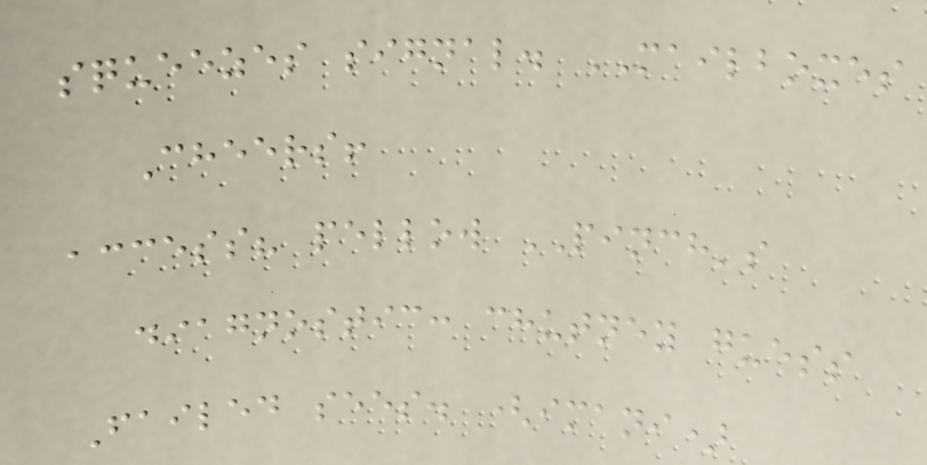squeezes signal. MAILBOXES
Cheers!
access? pellow PINCH's
diagnostic: chutney guess
Failed sees. (imani)
